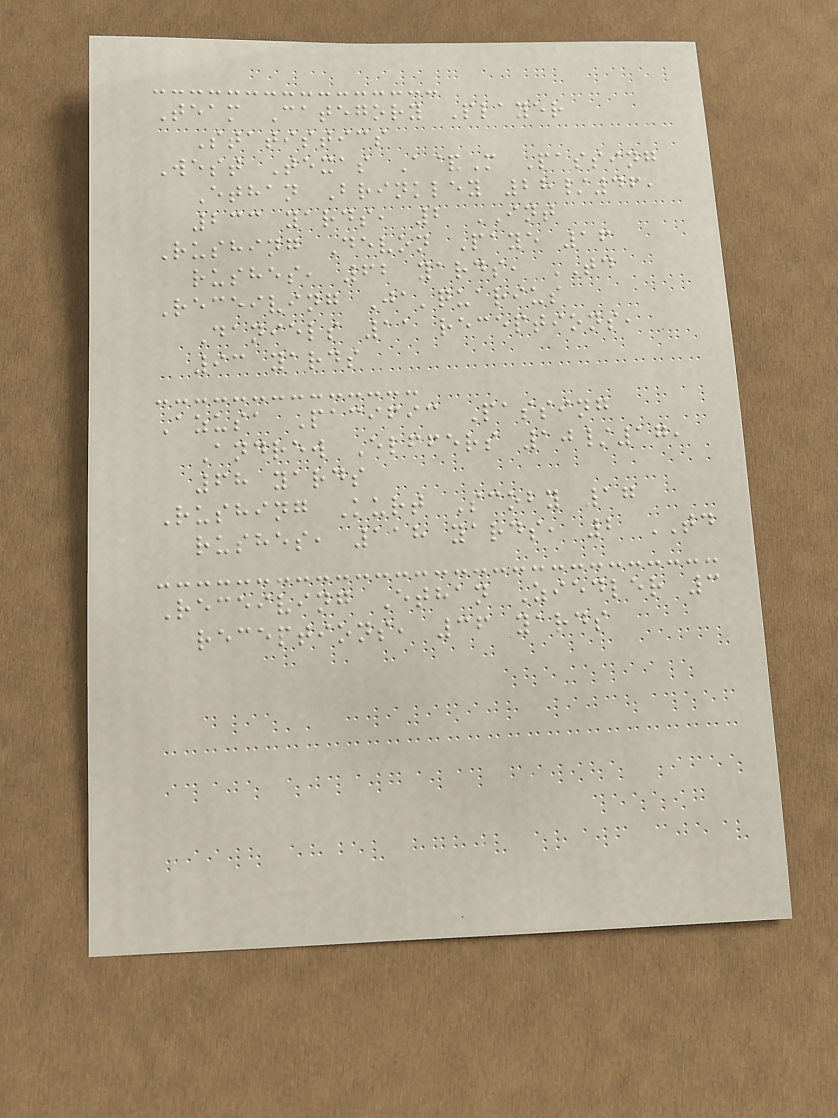Team Category Player
Statistics
West Texas A&M Passing
Ethan Brinkley 28/46,
233 yards, 2 INT
Rushing Devon Paye 16
rushes, 62 yards, TD
Receiving Ja'quarius
Daniels 11 receptions,
93 yards
Azusa Pacific Passing
Andrew Elffers 10/17,
68 yards
Rushing Kurt Scoby 17
rushes, 118 yards, 2 TD
Receiving Ethan Ziedler 3
receptions, 36 yards
